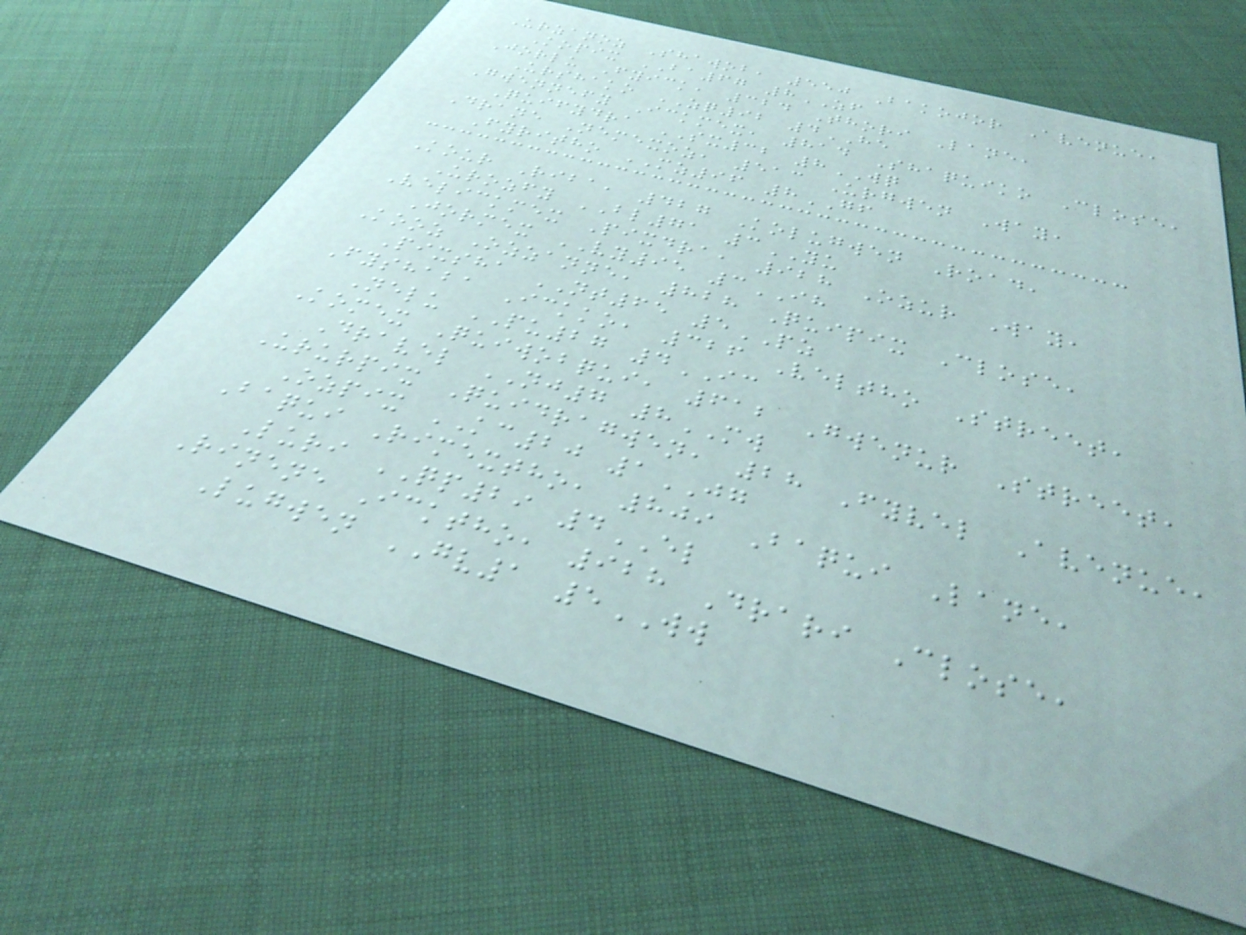Urzanoz Shawob, 550 Bakojor Avenue,
Kopix BA67 8ZF
Jorlu Fyick, 324 Thori Lane,
Urshako ZQ92 4HE
Gwennefy Ickmex, 814 Shaquiko Close,
Quifydra SX32 8WQ
Drane Nemexoz, 513 Urgwen Way,
Fyritho MZ96 8GF
Kour Riba, 427 Kolugwen Road,
Urozfy BL71 3YU
Velickmex Pixdra, 928 Ozur Way,
Jormex VY95 3IH
Kooz Ozzanne, 828 Quipix Close,
Pixsha NT65 5PZ
Fyshaba Ickko, 326 Veltho Street,
Nelu PU27 4IC
Komex Quiwobqui, 612 Gwenur Street,
Dravel NJ7 8MW
Ururpix Quidragwen, 28 Fyvel Avenue,
Ozpix KC20 1JG
Baqui Rimextho, 809 Baqui Lane,
Luri QP29 4EL
Rinene Icktho, 928 Drari Close,
Lugwen GV1 5WW
